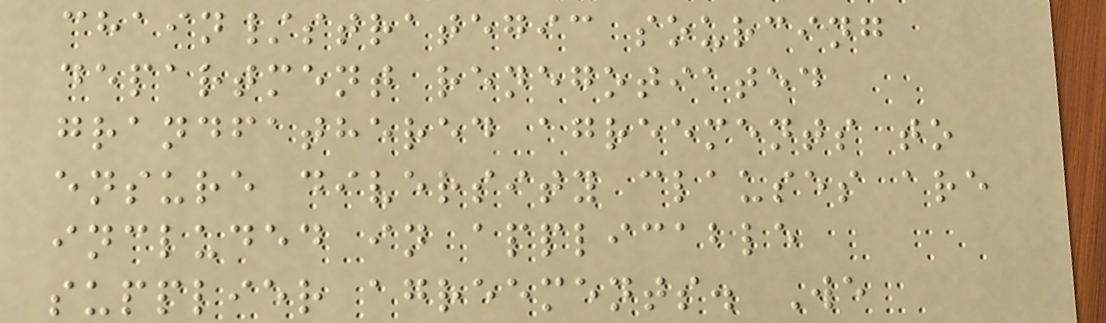chain/strategic sourcing
department renegotiated
grandfathered agreements to
ensure diversity clauses are
included in applicable
supplier agreements. We
